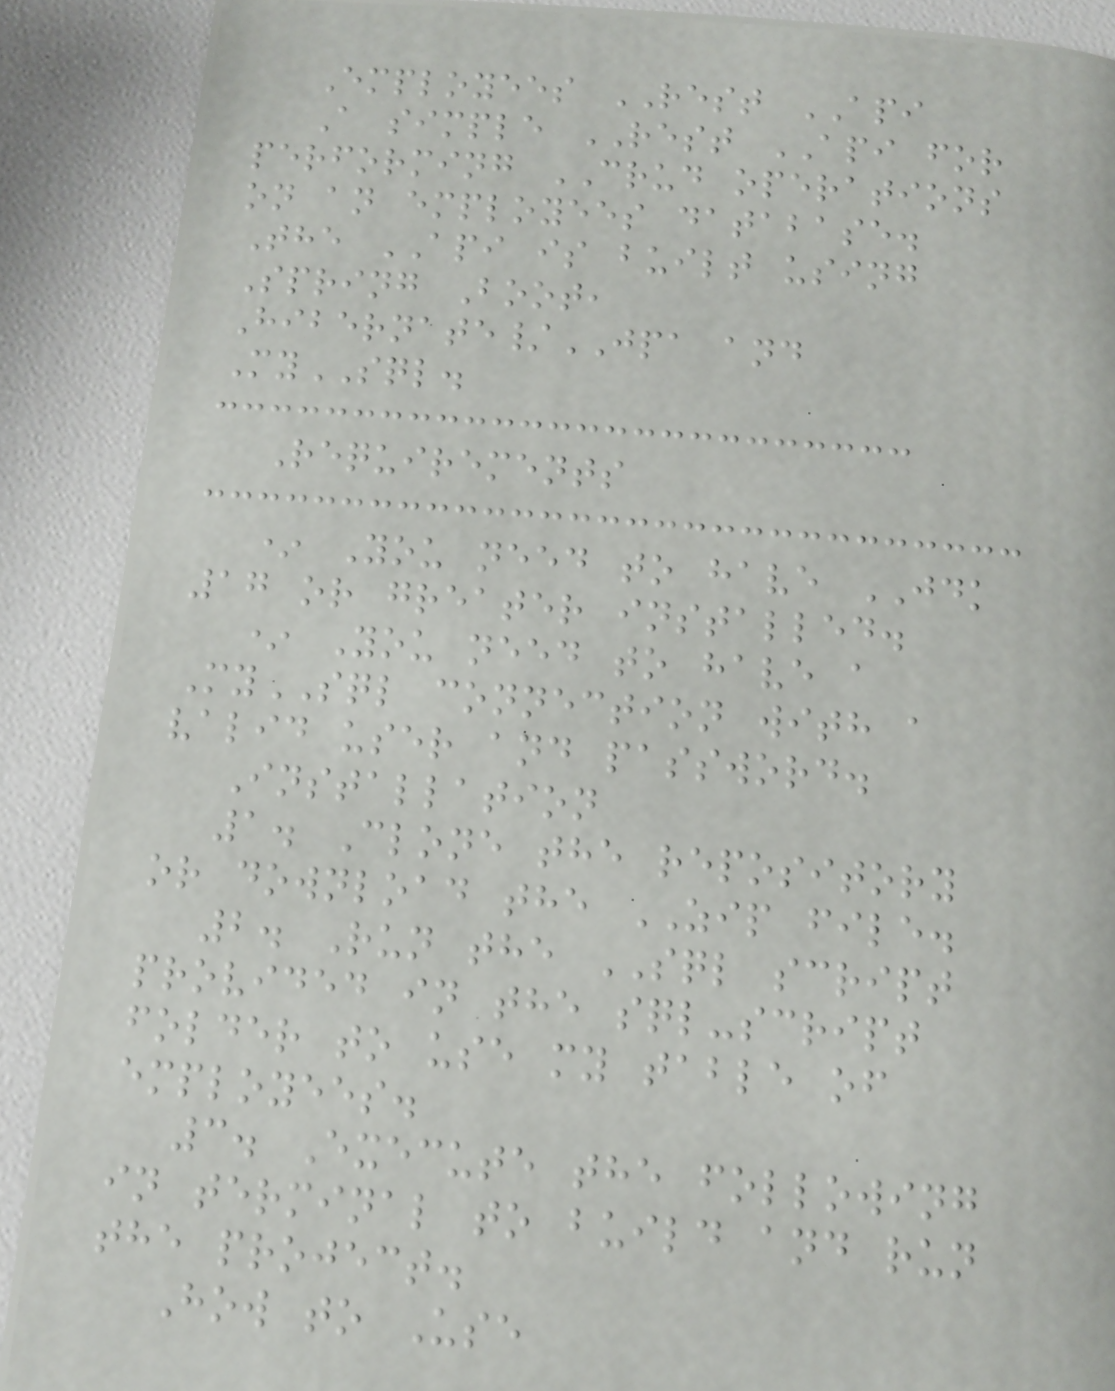Employees REST API
A simple REST API for
performing CRUD operations
on an employees database.
The API is built using
Spring Boot,
Hibernate/JPA and
MySQL.
Requirements
* You need to have JDK
17 or greater installed.
* You need to have a
MySQL connection with a
valid user and password.
Installation
1. Clone the repository
or download the ZIP file.
2. Run the SQL script
provided in the sql-script
folder to use my table of
employees.
3. Execute the following
in terminal to build and run
the project.
How to Use
